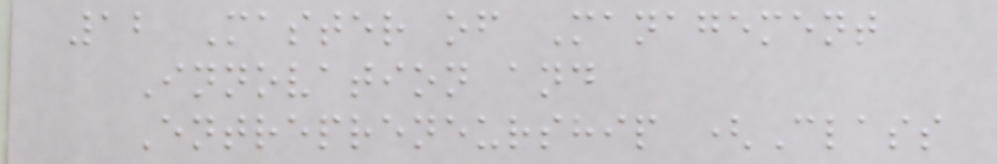12 Master of Management
Innovation and
Entrepreneurship (Class
